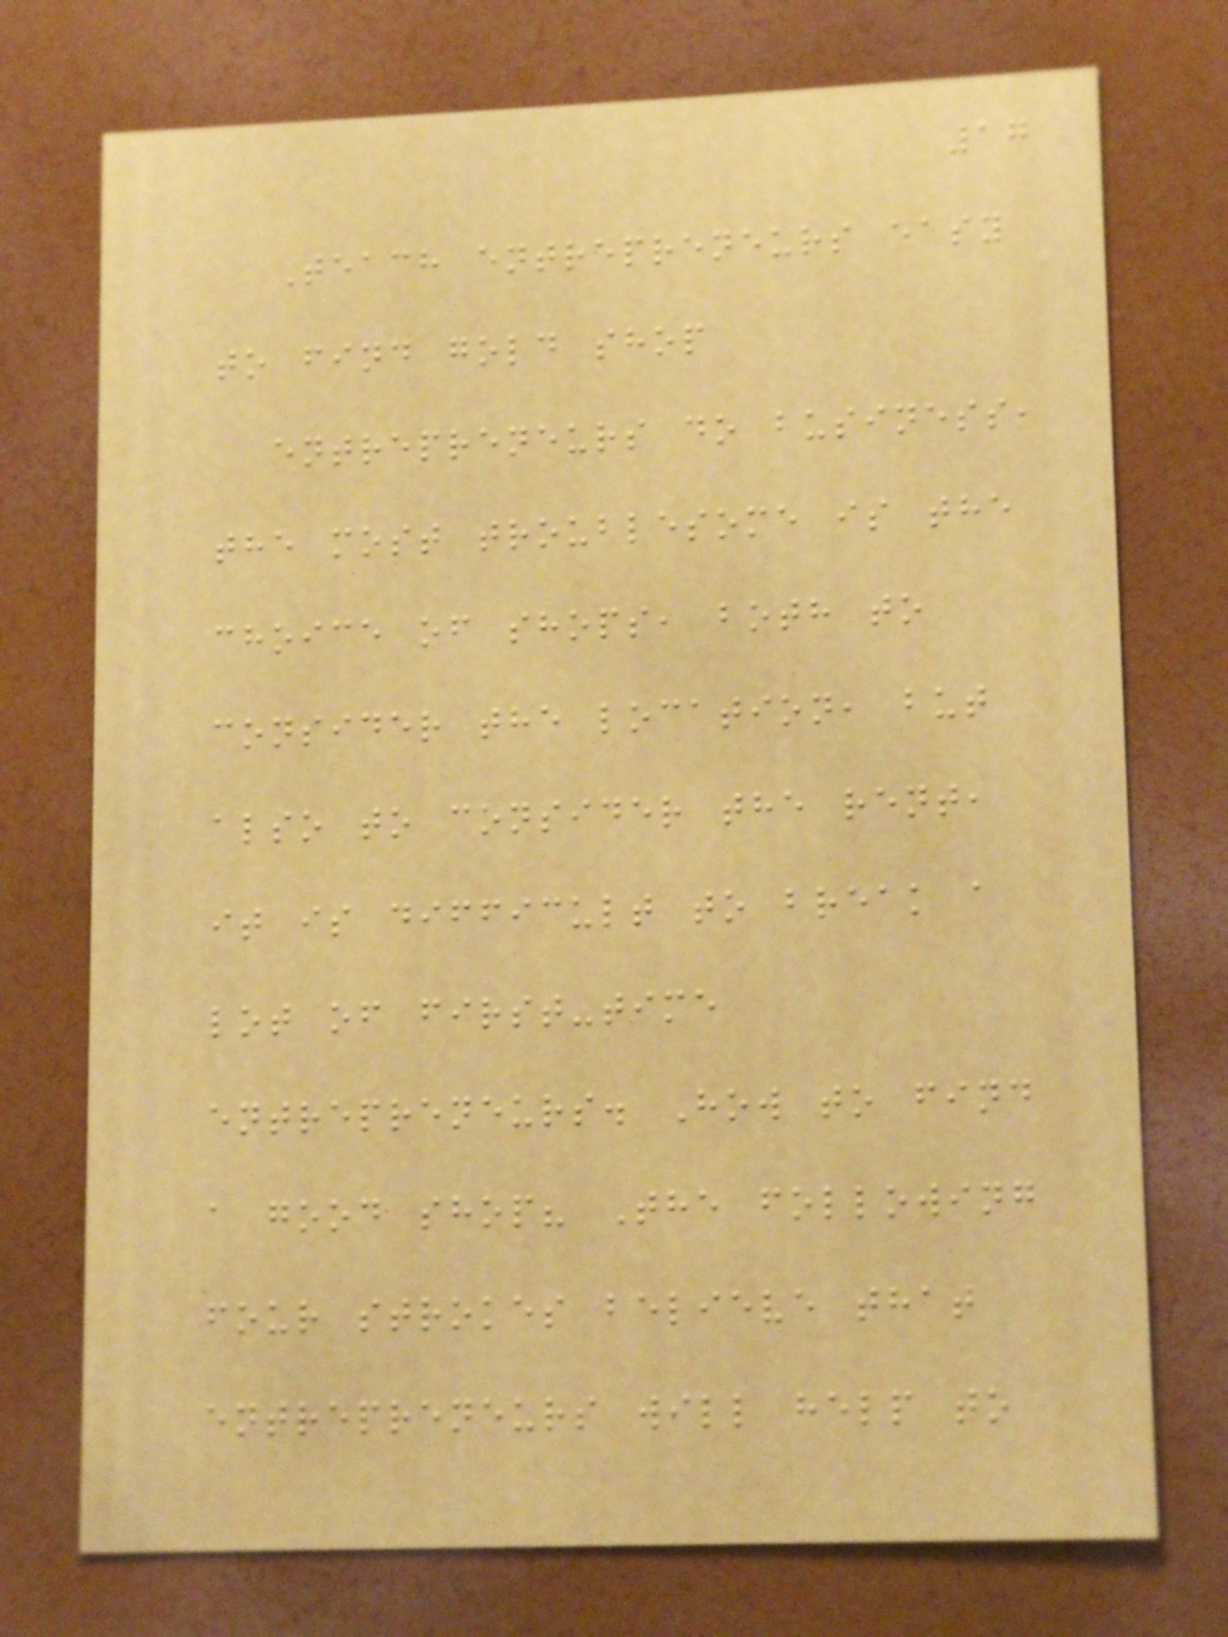17
Teach entrepreneurs easy
to find gold shop
entrepreneurs do business,
the most troublesome is the
choice of shops, both to
consider the location, but
also to consider the rent,
it is difficult to break a
lot of first-time
entrepreneurs. How to find
a good shop? The following
four strokes believe that
entrepreneurs will help to
